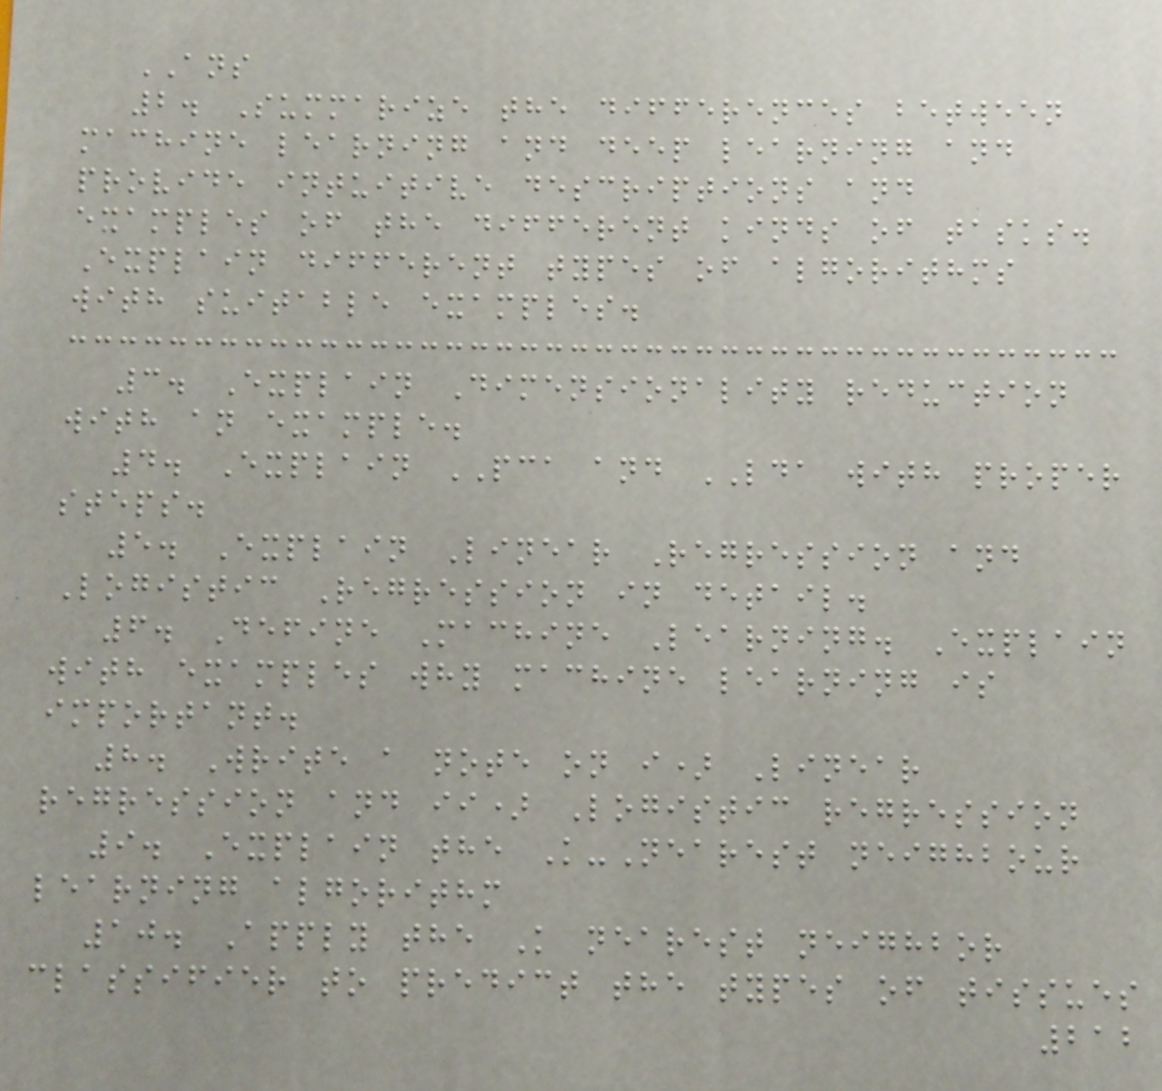ANS
2. Summarize the differences between
machine learning and deep learning and
provide intuitive descriptions and
examples of the different kinds of tasks.
Explain different types of algorithms
with suitable examples.
3. Explain Dimensionality reduction
with an example.
4. Explain PCA and LDA with proper
steps.
5. Explain Linear Regression and
Logistic Regression in detail.
6. Define Machine Learning. Explain
with examples why machine learning is
important.
8. Write a note on i) Linear
regression and ii) Logistic regression
9. Explain the K-Nearest neighbour
learning algorithm
10. Apply the K nearest neighbor
classifier to predict the types of tissues
212
